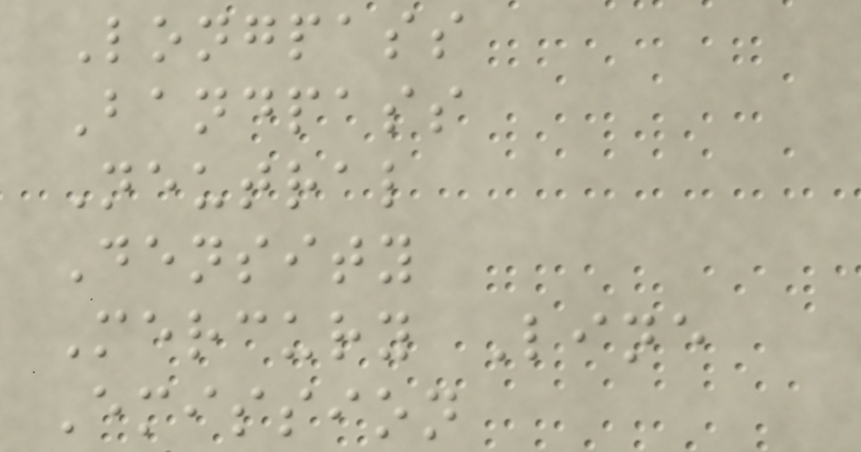Longpass
Bandpass
Neutral
Density
Mercury Line
Emission
